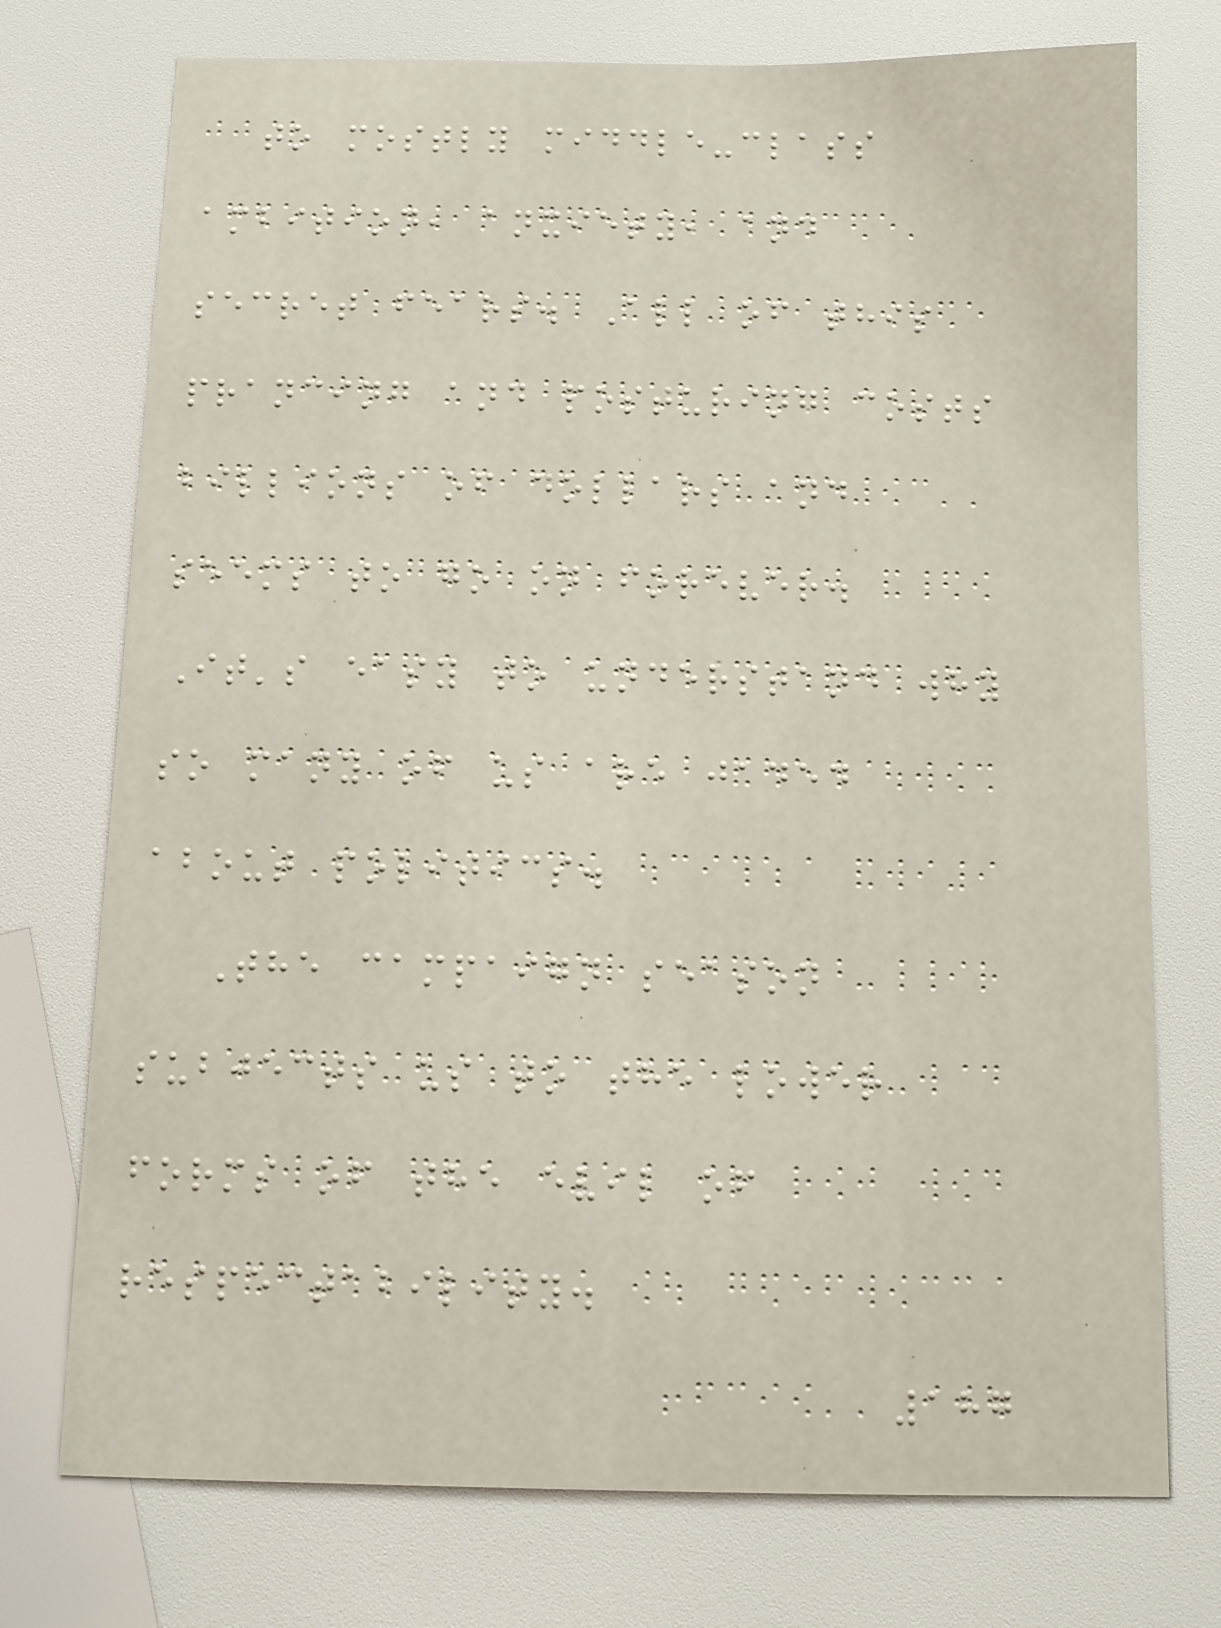to mostly middle-class
ambition, anxiety, and
secret fears. All of this
prancing and posturing costs
billions of dollars and
seems to go on forever.
It's easy to understand why
so many of us are jaded
about politics.
The campaign season
subjects us to the lower
forms of the evil of
respectability.
187
